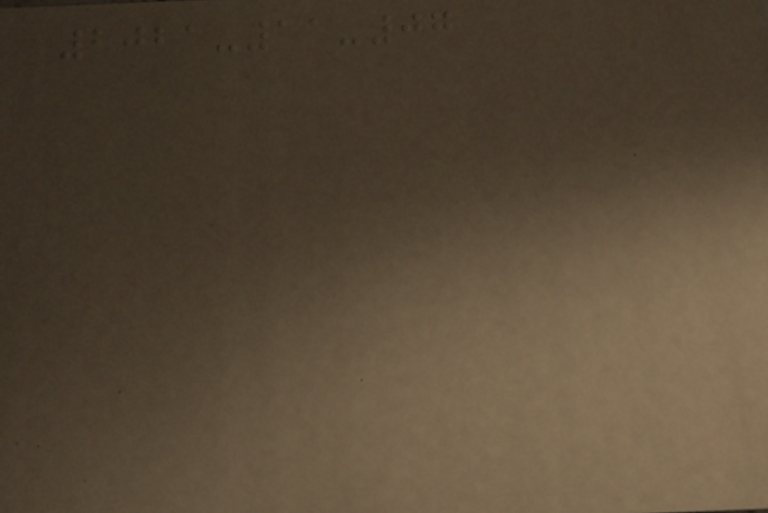2021-11-07
